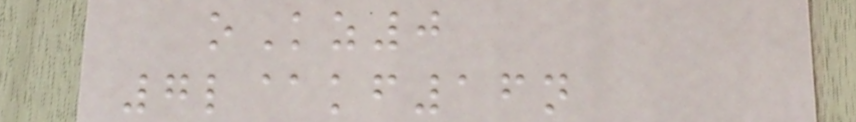oKz0
7l@kf16n
